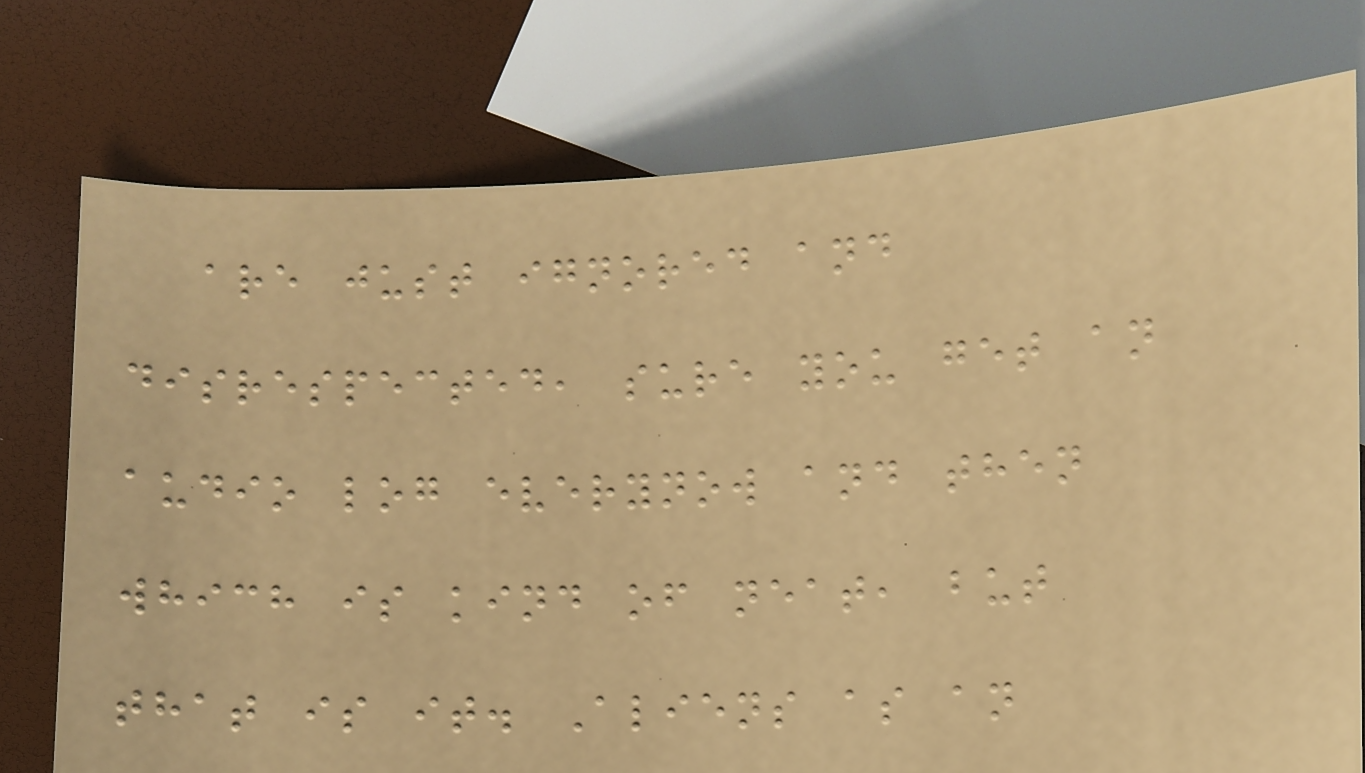are just ignored and
disrespected, sure you get an
audio log everynow and then
which is kind of neat, but
that is it. Aliens as an
